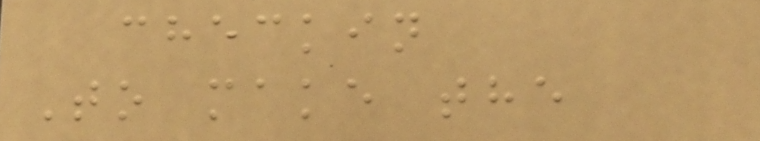checkin
To make the
